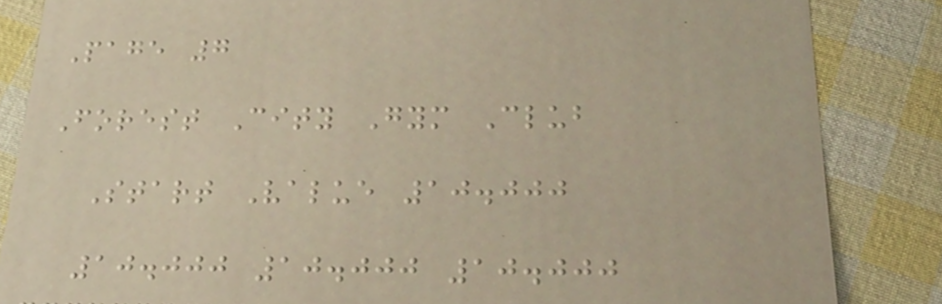Page 7
Forest City Gym Club
Start Value 10.000
10.000 10.000 10.000
